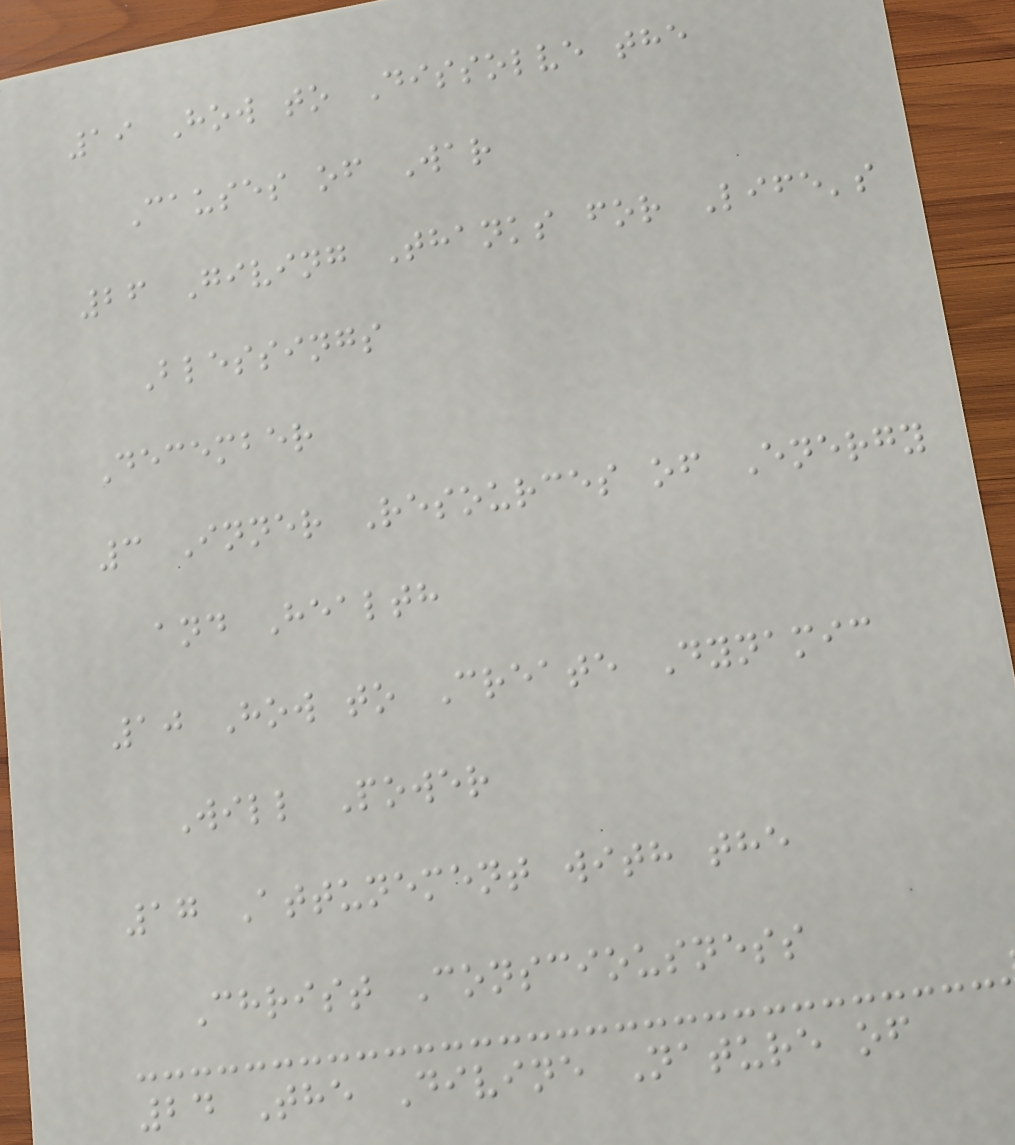19 How to Dissolve the
Causes of War
26 Giving Thanks for Life's
Blessings
December
3 Inner Resources of Energy
and Health
10 How to Create Dynamic
Will Power
17 Attunement with the
Christ Consciousness
24 The Divine Nature of
